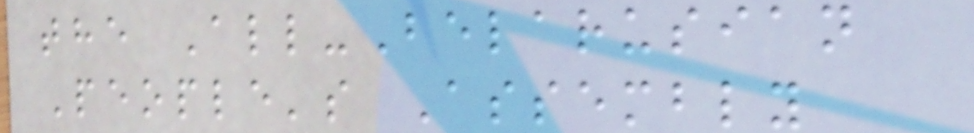the All-Belarusian
People's Assembly
